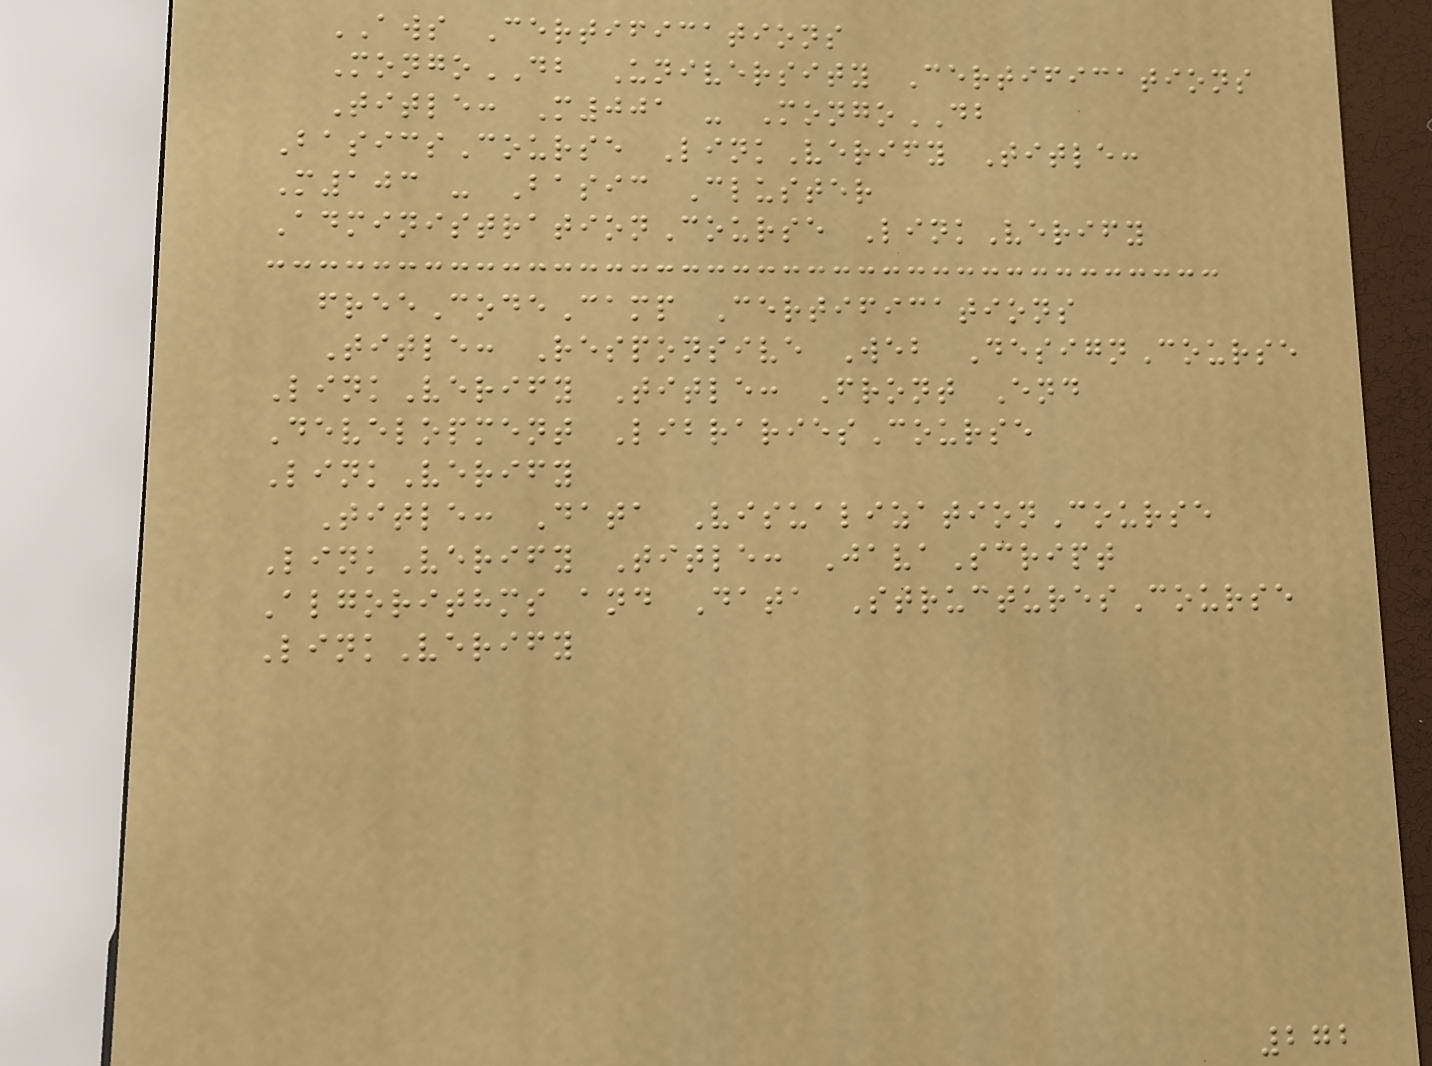AWS Certifications
MongoDB University Certifications
Title: M001 - MongoDB
BasicsCourse LinkVerify Title:
M103 - Basic Cluster
AdministrationCourse LinkVerify
freeCodeCamp Certifications
Title: Responsive Web DesignCourse
LinkVerify Title: Front End
Development LibrariesCourse
LinkVerify
Title: Data VisualizationCourse
LinkVerify Title: JavaScript
Algorithms and Data StructuresCourse
LinkVerify
272
